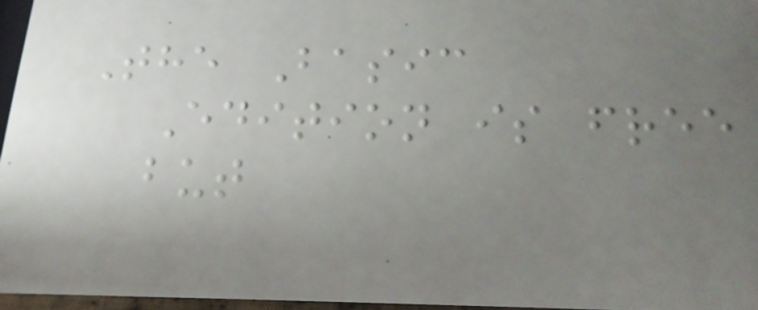The Basic
Edition is free
but
